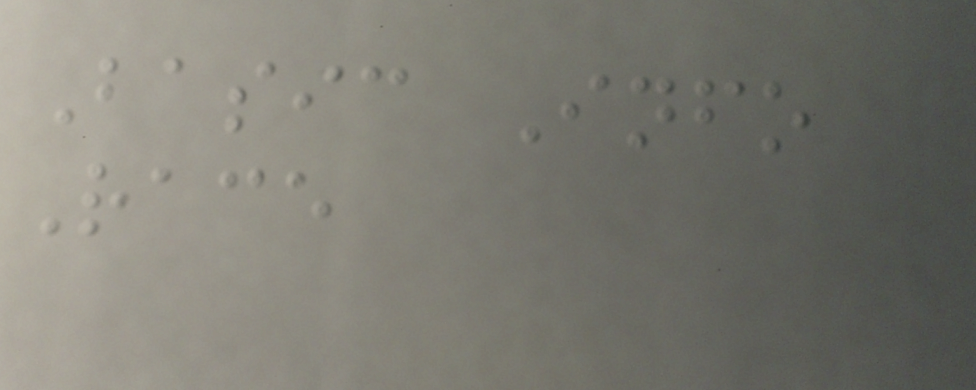Basic Info
Race
